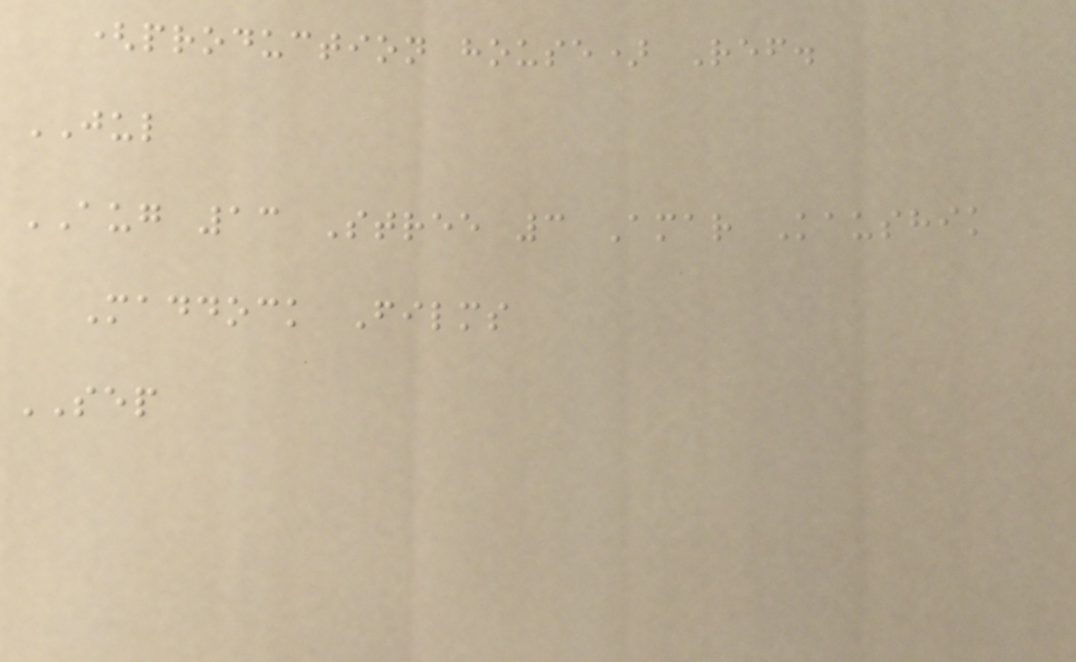(production house) Ref.
JUL
AUG 13 Stree 3 Amar Kaushik
Maddock Films
SEP
